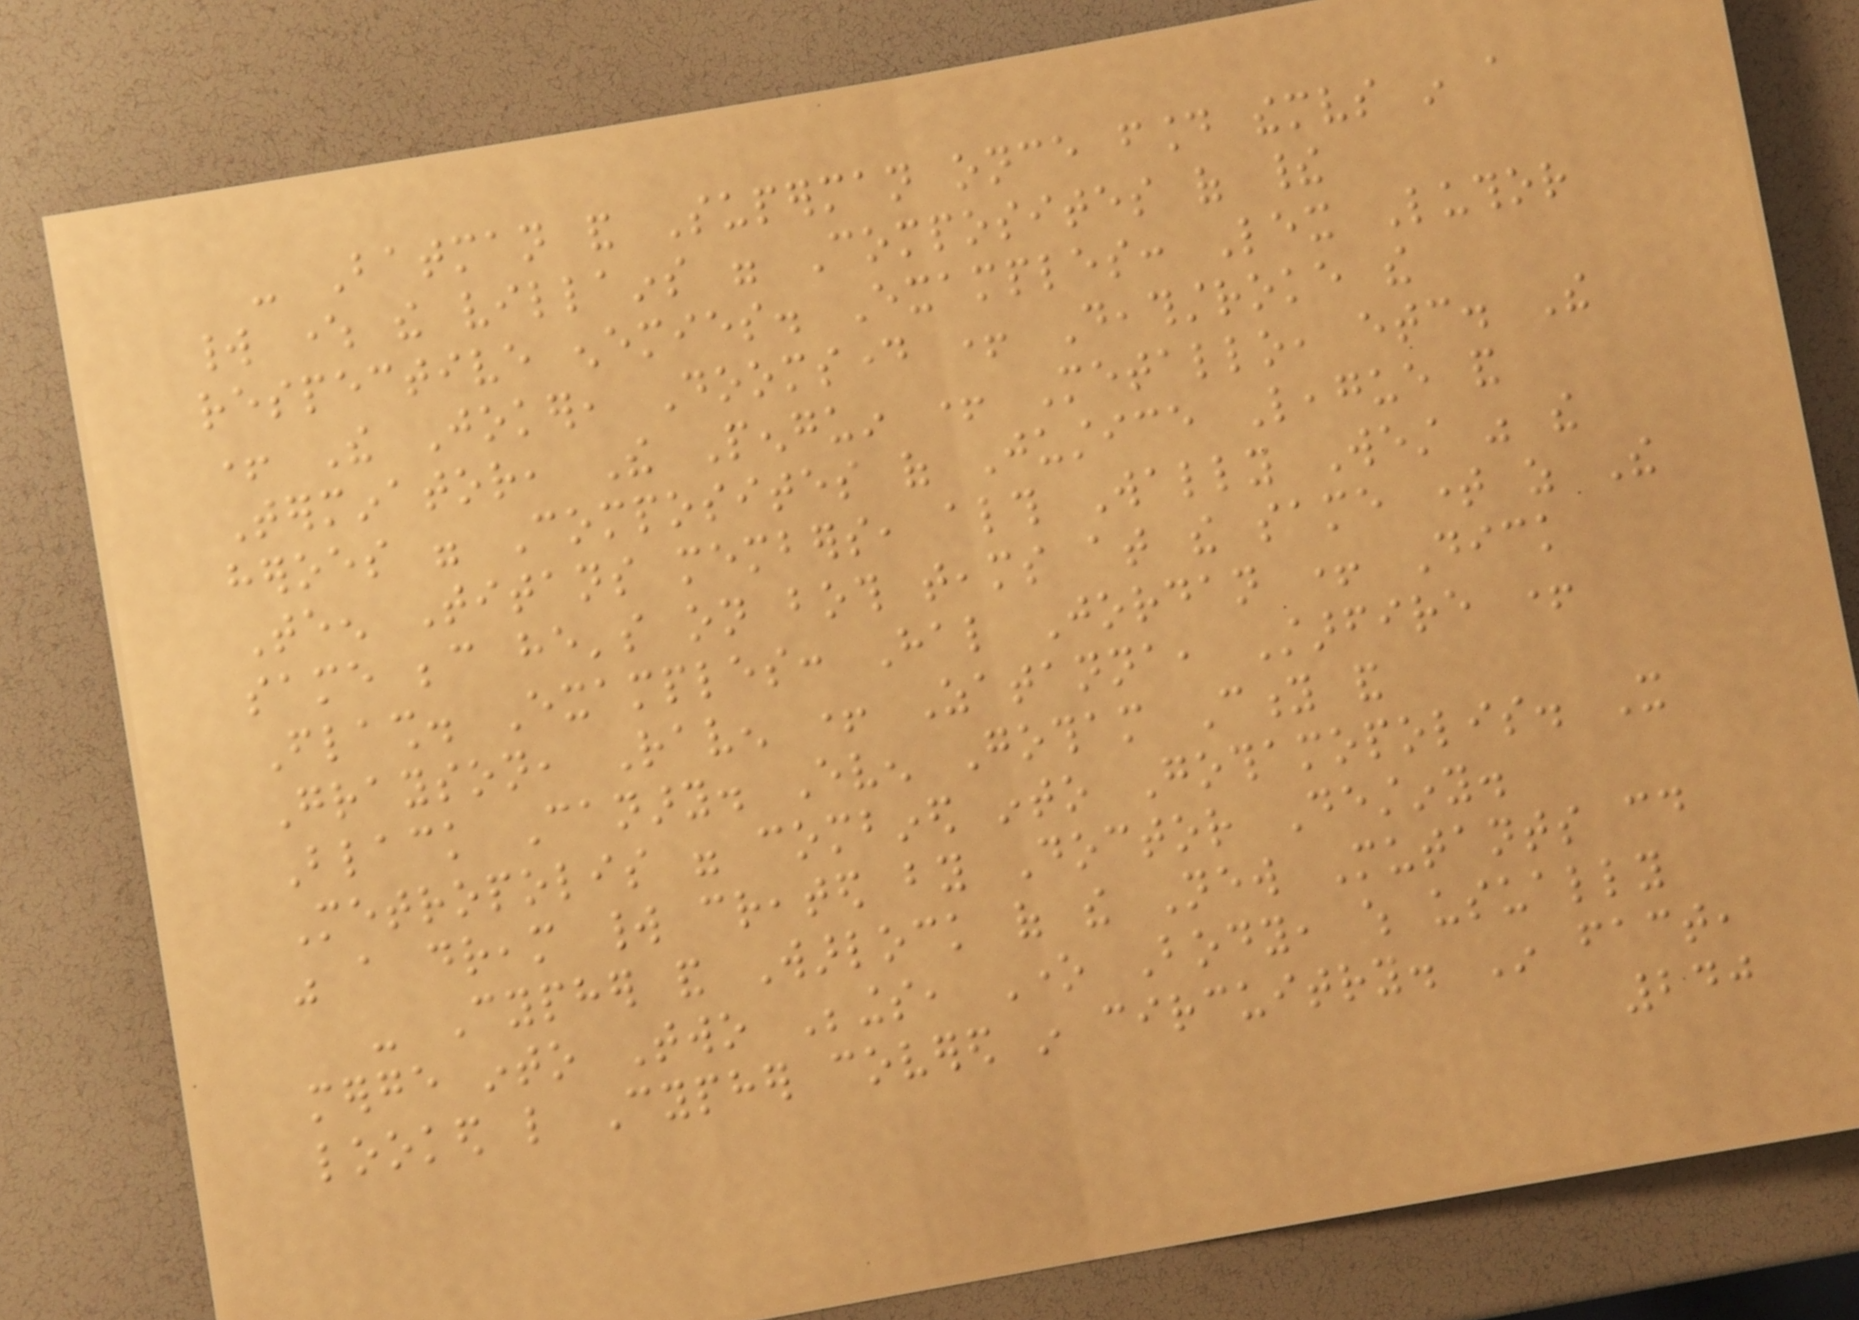- Batman and Superman once found themselves in a
world where the villains were Composites of their
respective enemies. Examples: Lex Luthor
+ The Joker, Doomsday + Deathstroke the
Terminator, The Penguin + Metallo, etc. The
heroes were Composites of Justice League and
Teen Titans members, although Wally West was the
same because he's on both teams at the same time as The
Flash. Examples: Hal Jordan + Dick
Grayson, Raven + Zatanna, Starfire +
Black Canary. Even Gotham City and
Metropolis were combined into Gothamopolis. It
was a dream world created by Doctor Destiny.
- Cypher and Warlock of the New Mutants could
merge into Two Beings, One Body, which usually
looked like Cypher covered in circuitry. In fact,
240
